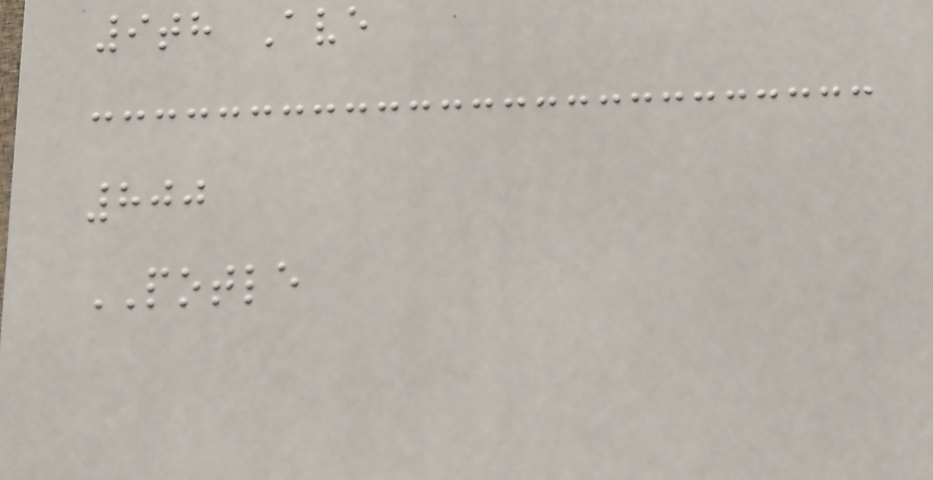9th Ave
800
POTLE
